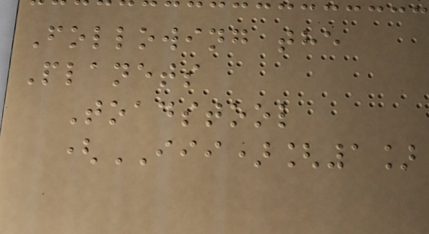Following the
Planets
Toadstool
(III)[1]
